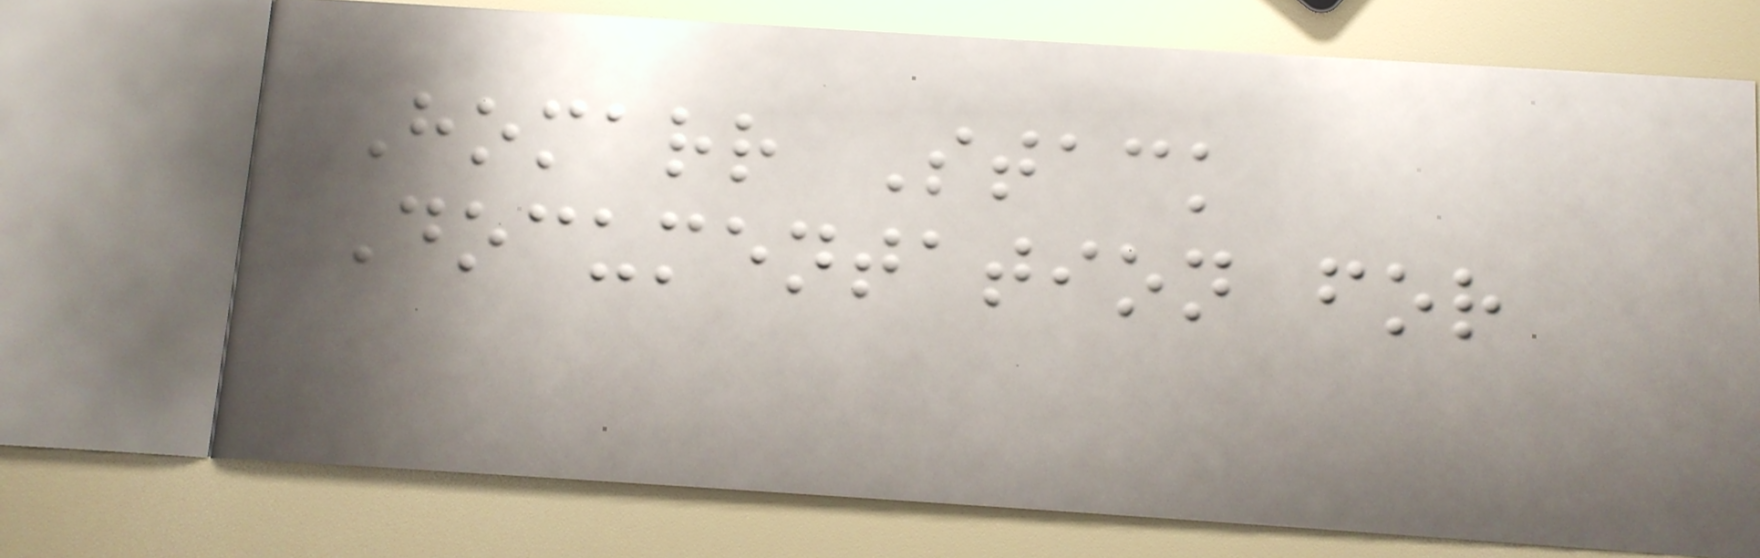Homarr Stack
Documentation for
